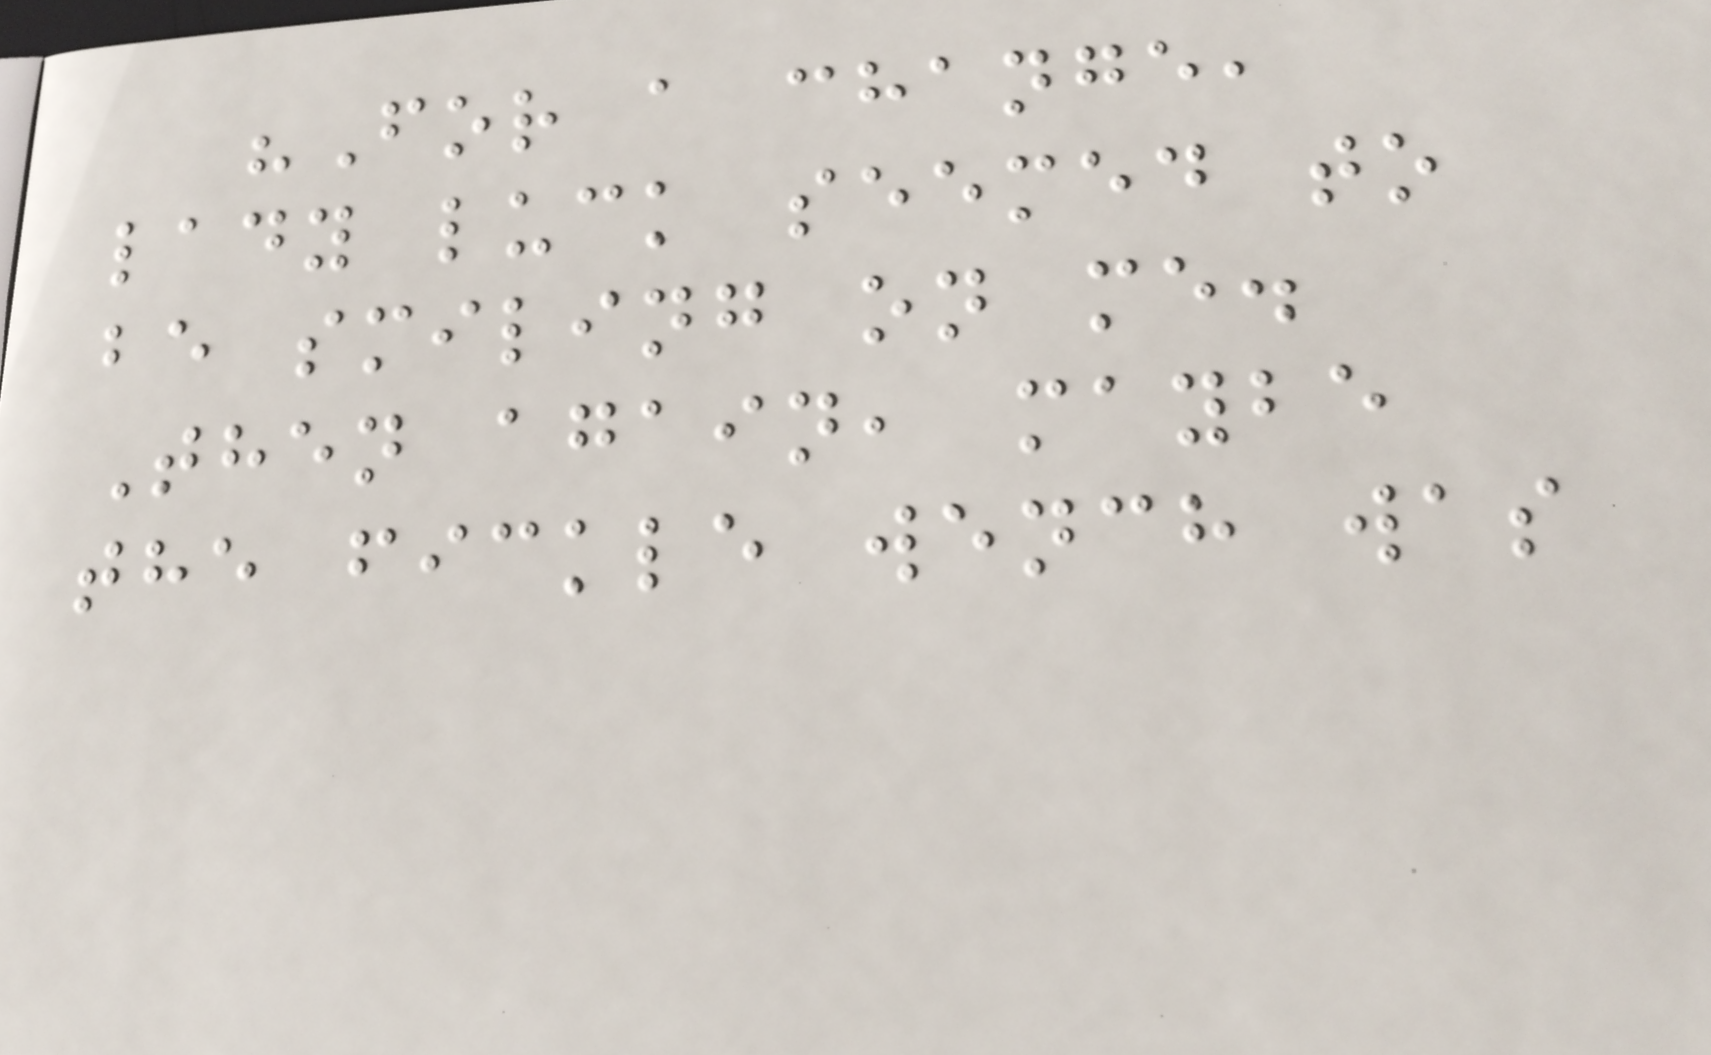"For a change,
lady luck seemed to
be smiling on me.
Then again, maybe
the fickle wench was
